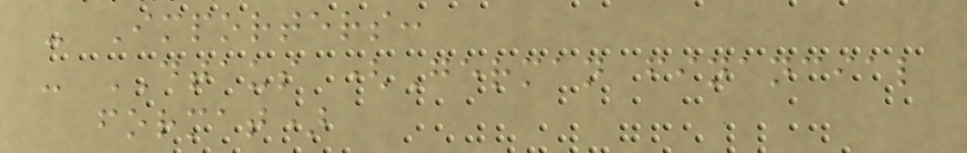- Importers:
- DTAUS (German financial
format)
